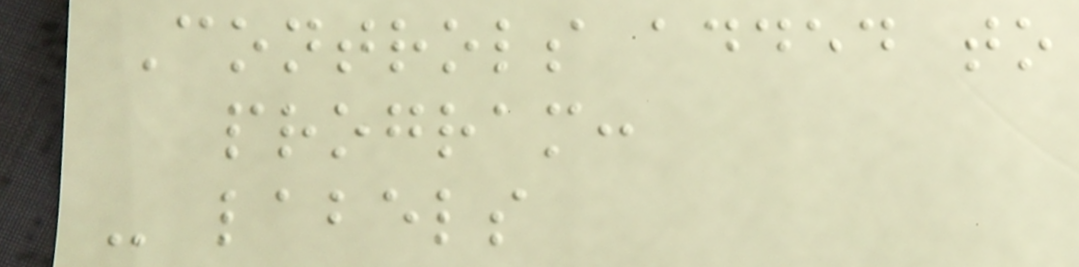Controls added to
program:
- labels
